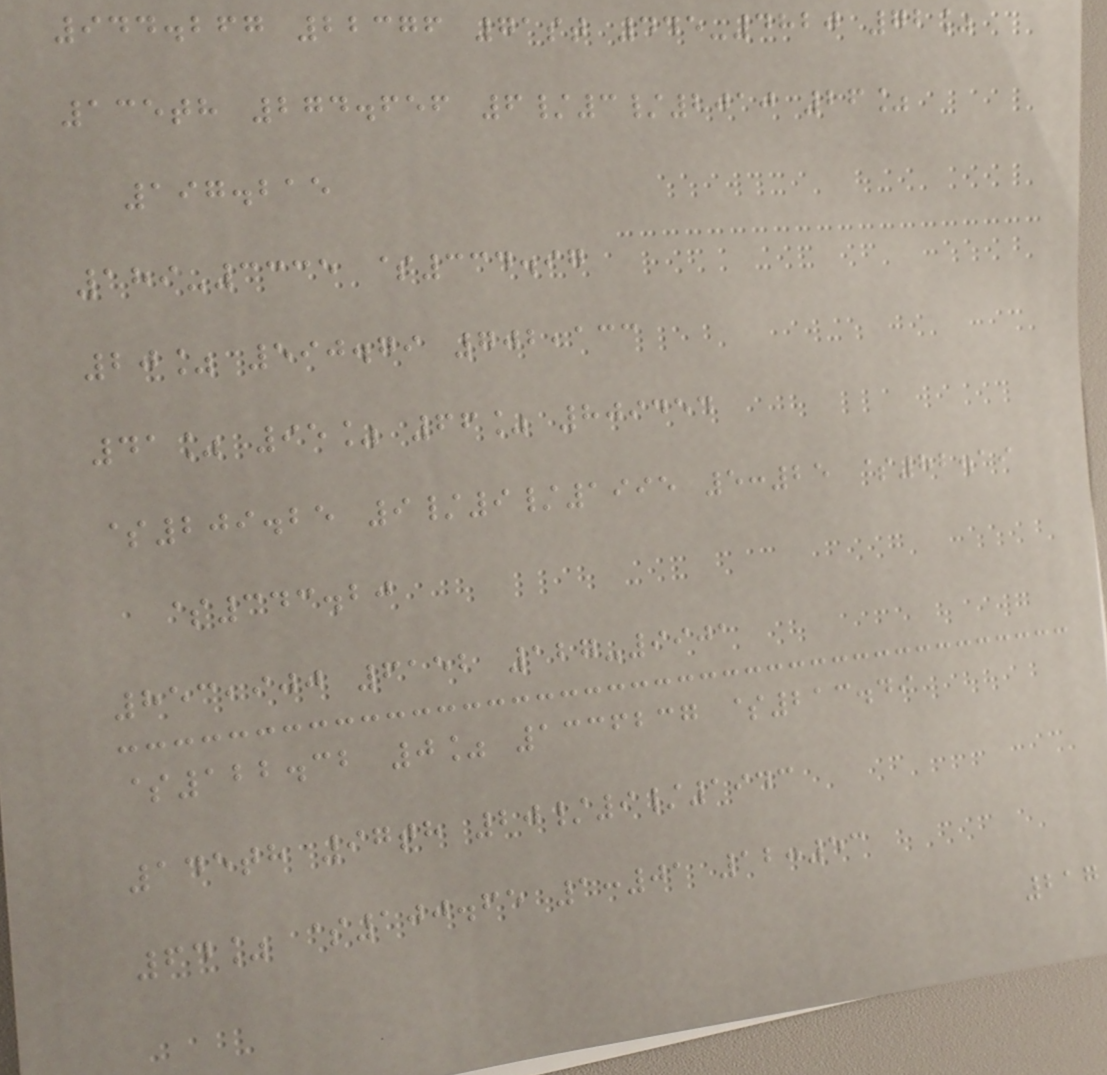944.267 22376 71st 445-4820 72%
135th 274.656 6/3/2010 26%
197.215
189-3335 $334.97
20% 590.79 702,133
41% 95% 66% 809454
$209.25 9/9/1995 5:25 $82.19
$343.20
853,900 6152 127-9901
$122.32 0% 1336237 $213.49
145th 97th 20/9/1943
64% $100.65 1:01 12:53
217
